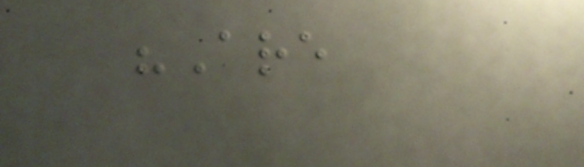"Are
